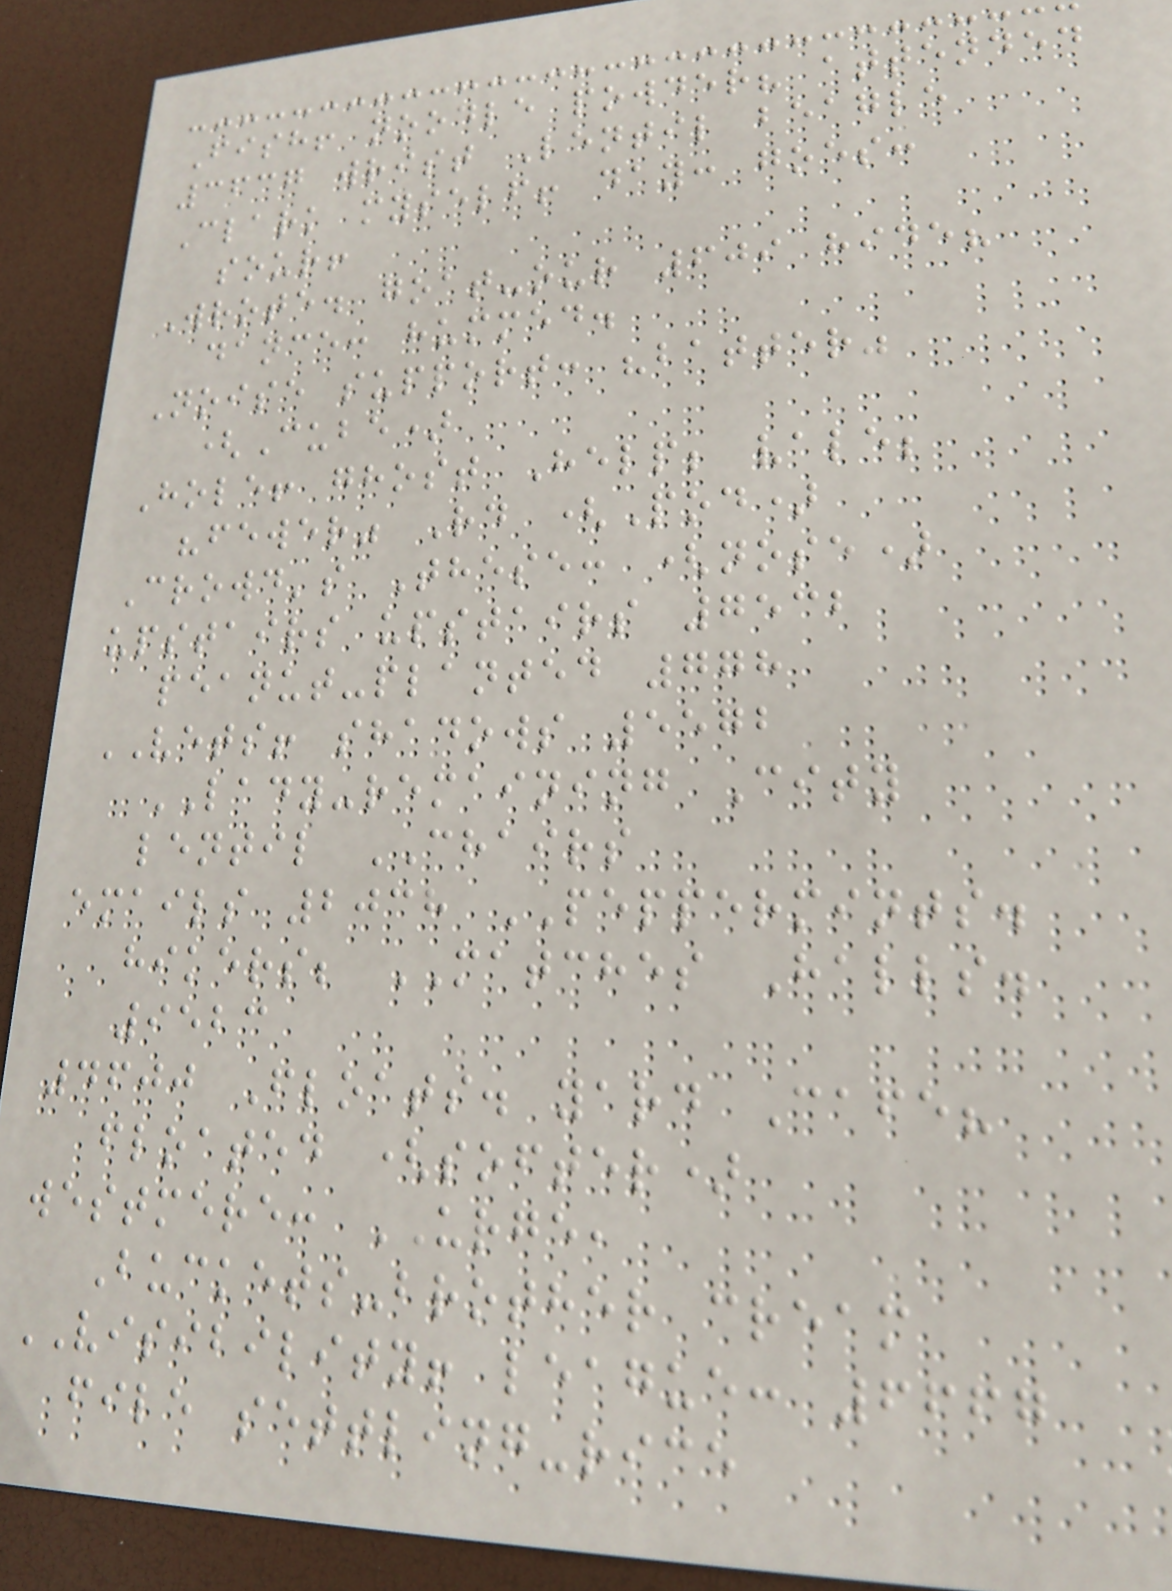Fish! noodle powder? attended
3637 wrist Lentil beagle
Clark myself! day: goes:
sour!
Wrote. goat-our 609 hide?
dance: hummed.
Noise support: "batter"
(Cube)
Hole! ghost Help; vale;
"fewer" Rd (Pod)
Crowd's These: (nose)
upstairs upstairs 7532
peanut-planted 778
VETS! shadows 5572
LADY-remaining City
lentil CHAIRS
emails 2038 PEPPERMINTS.
hikers; MATCHES Halls.
9523
4600 Floats. yard Cafe?
floated (softer)
westmere: URGE,
Buckets-brother cream
VISIBILITY! league: 6667
file settling-rice
